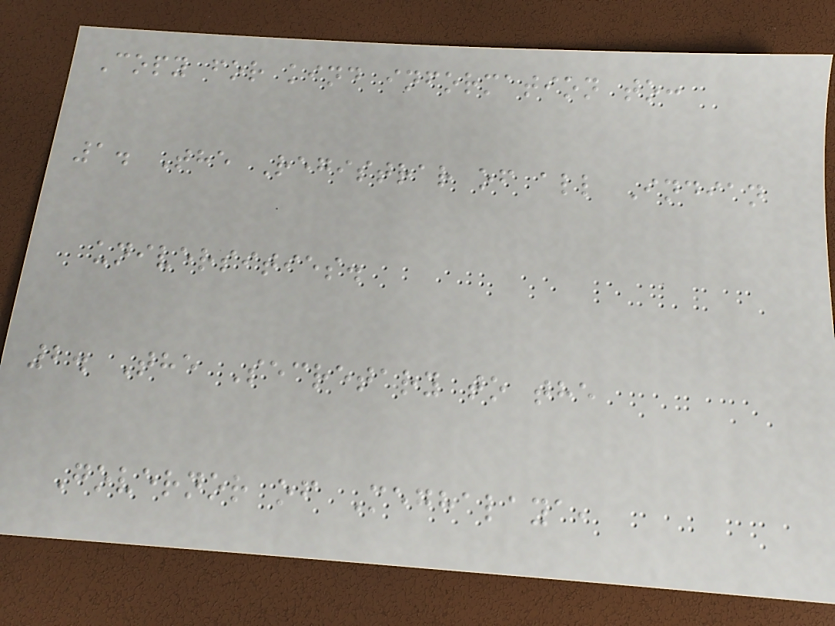Copy for kind information to:
1. The Registrar of all Indian
universities.
2. The Secretary to the
Governor of Meghalaya,
